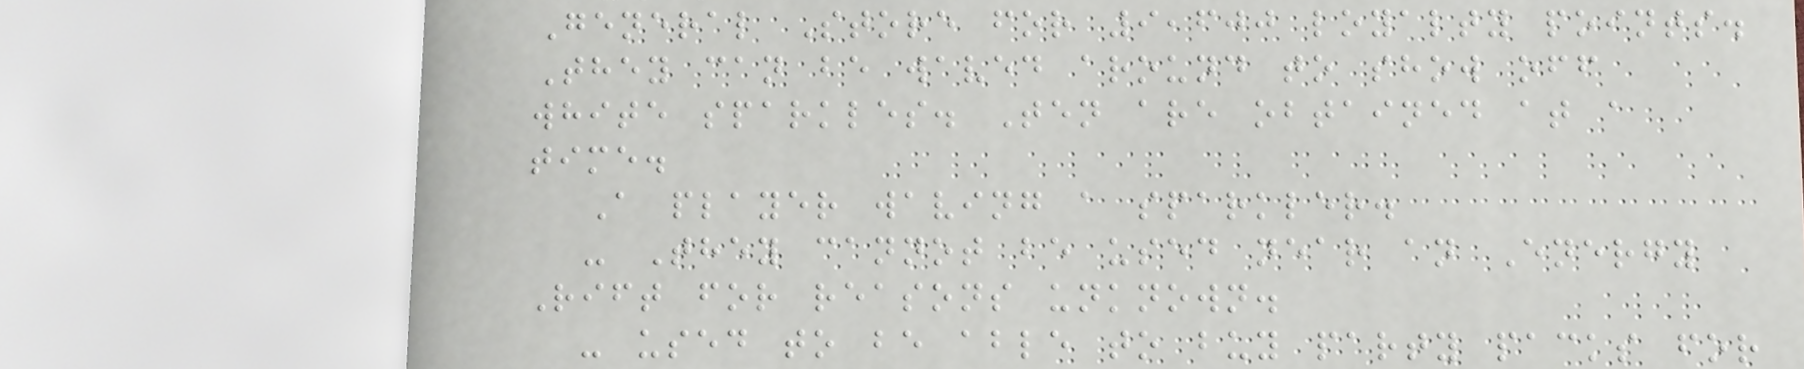General Store for 9,600 loyalty points.
They can be waved around to show off
white sparkles. Ten are obtained at a
time.
A player waving a sparkler.
- They cannot be used near an Energy
Rift for reasons unknown.
- used to be able to buy party packs for
